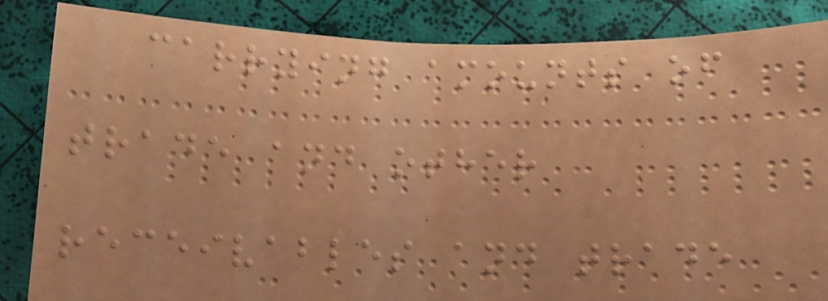carrying amounts of
trade and other
receivables and trade
